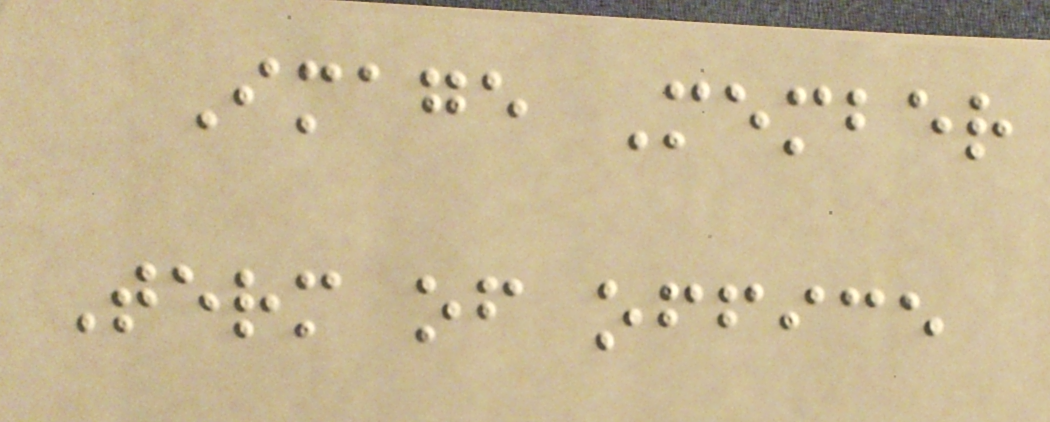Image Member
Term of office
